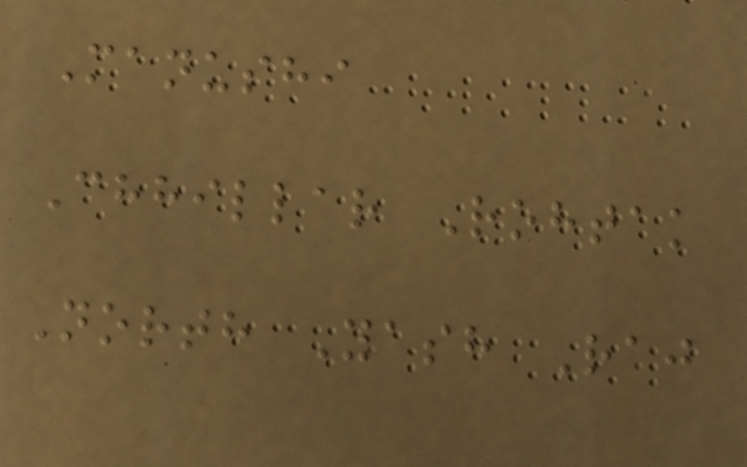Manushi
Chhillar Rohtak
North Yash Raj
